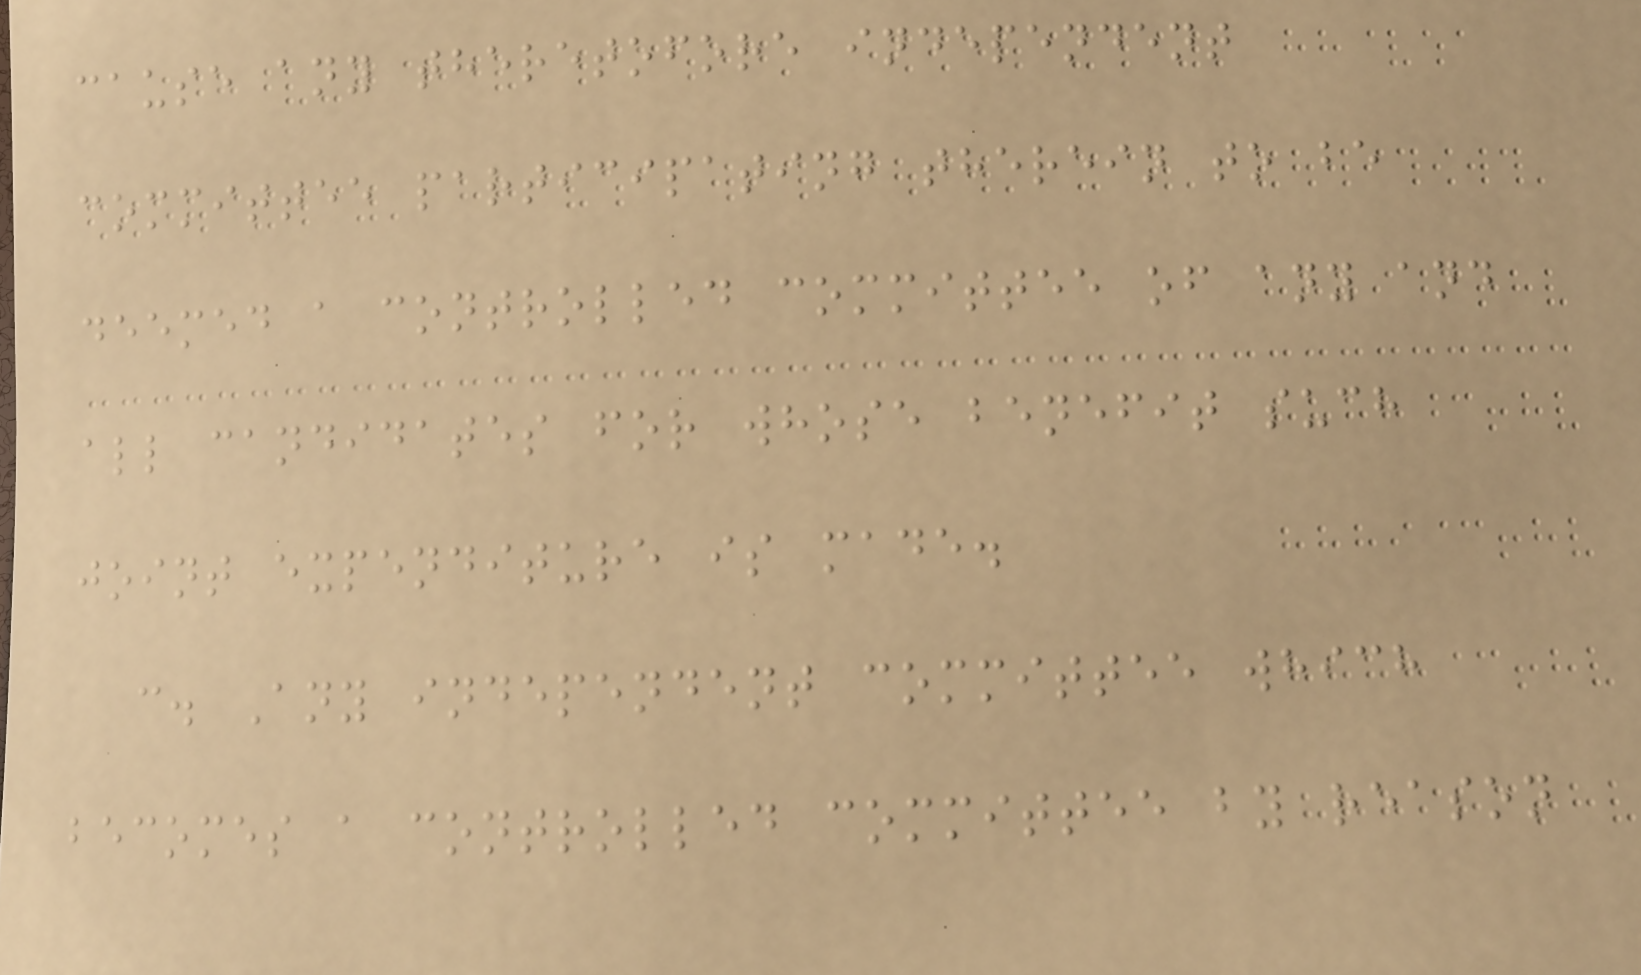cause any theretofore independent
committee participating therein to be
deemed a controlled committee of any and
all candidates for whose benefit such
joint expenditure is made.
c. Any independent committee which
becomes a controlled committee by reason
